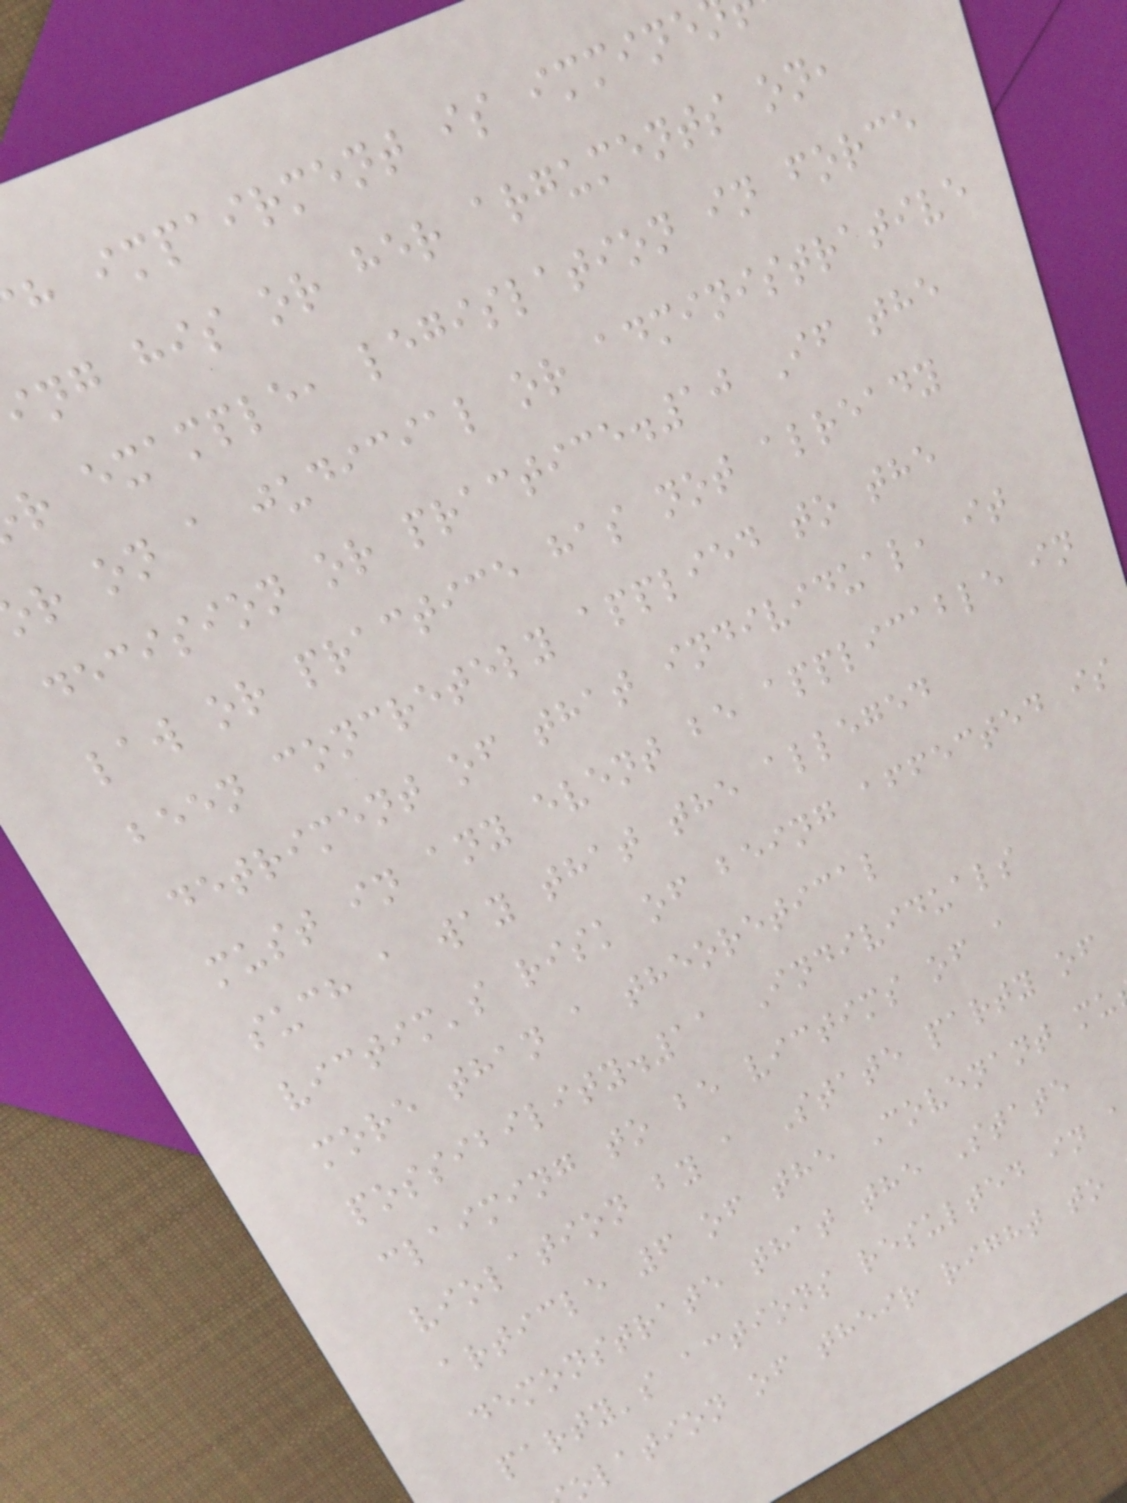h impairment is immine
ing his or her arguments on,
r example, legislation in force
r on a judicial or administrative
decision or practice.10 If the
law or practice has not already
been concretely applied to the
detriment of that individual, it
must in any event be applicable in
such a way that the alleged
victim's risk of being affected is
more than a theoretical
possibility.11 Individuals
claiming to be victims of a
violation by a State party of
article 6 of the Covenant mu
demonstrate that the State
party's actions resulted in
olation of their right to
